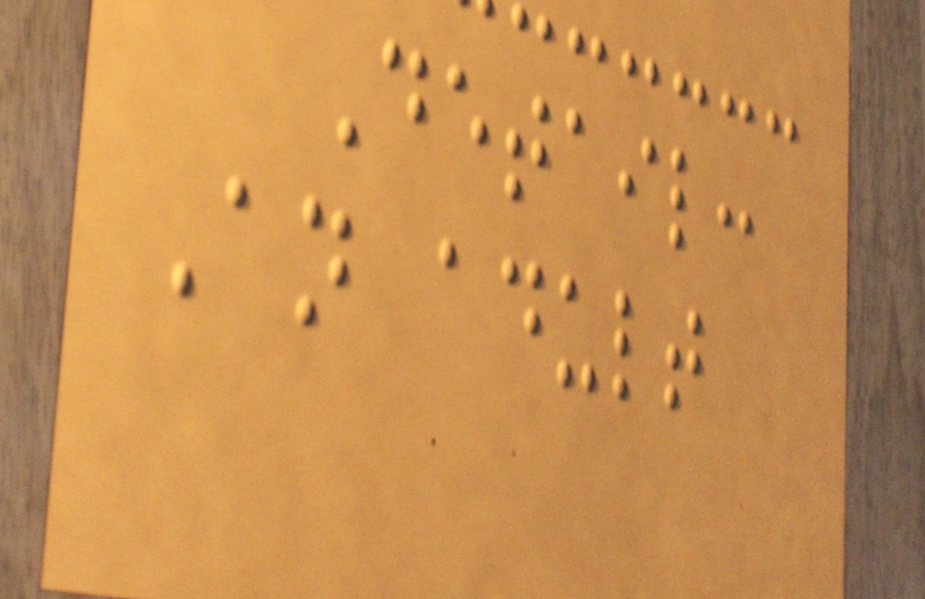Detail:
An adult
